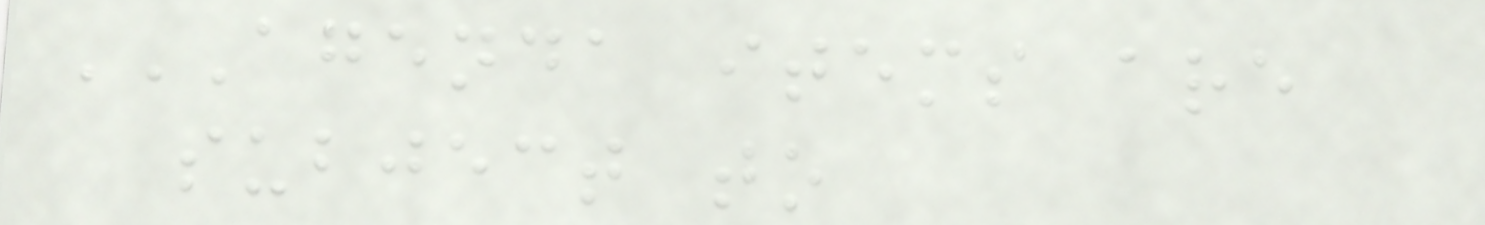AGENDA ITEMS ARE
SUBJECT TO
